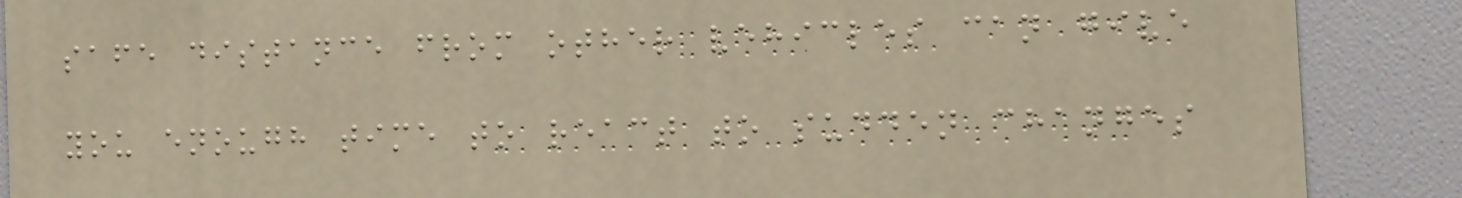safe distance from other vehicles can give
you enough time to react to sudden changes
